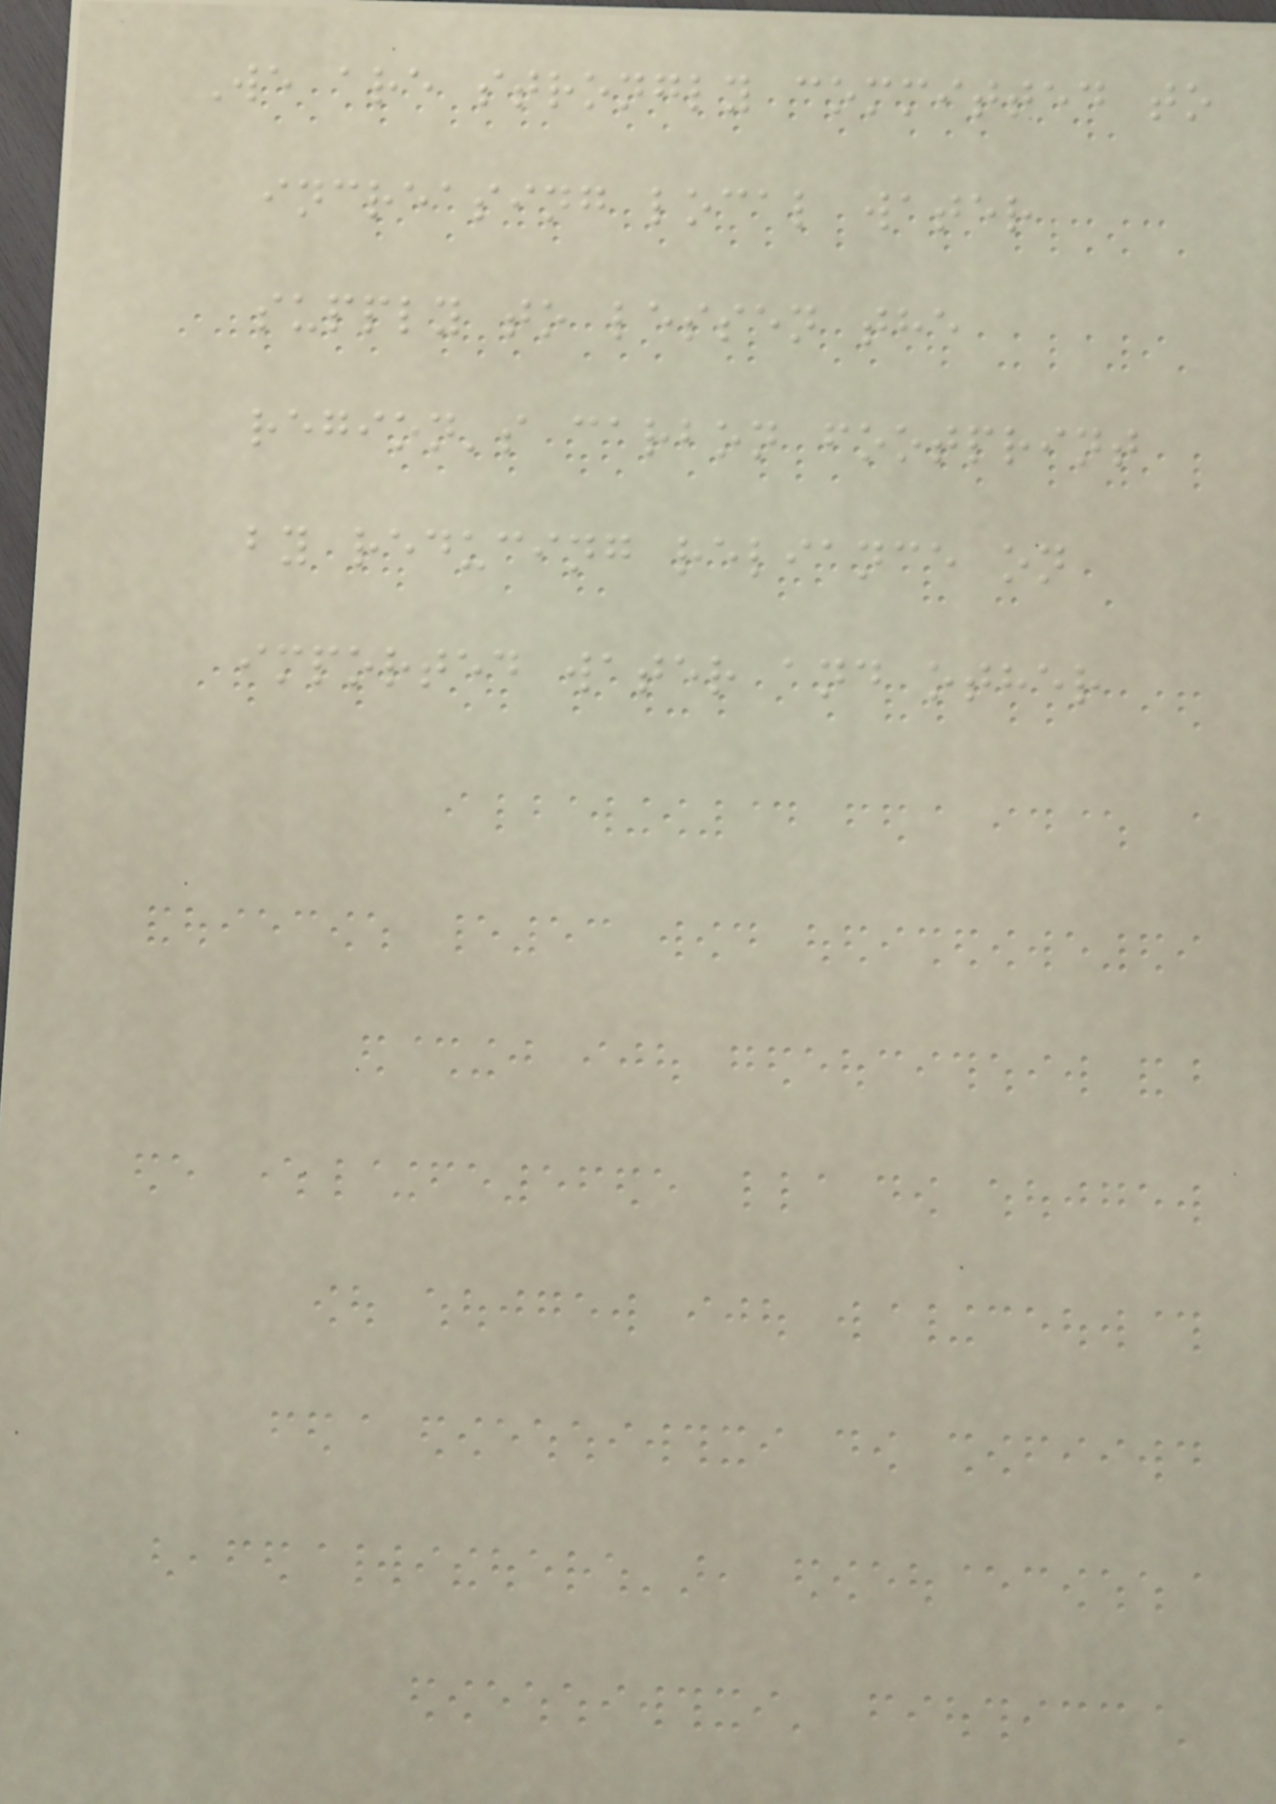We are strongly committed to
increasing local water
supply to lessen the
region's carbon footprint
by reducing reliance on
imported water and other
